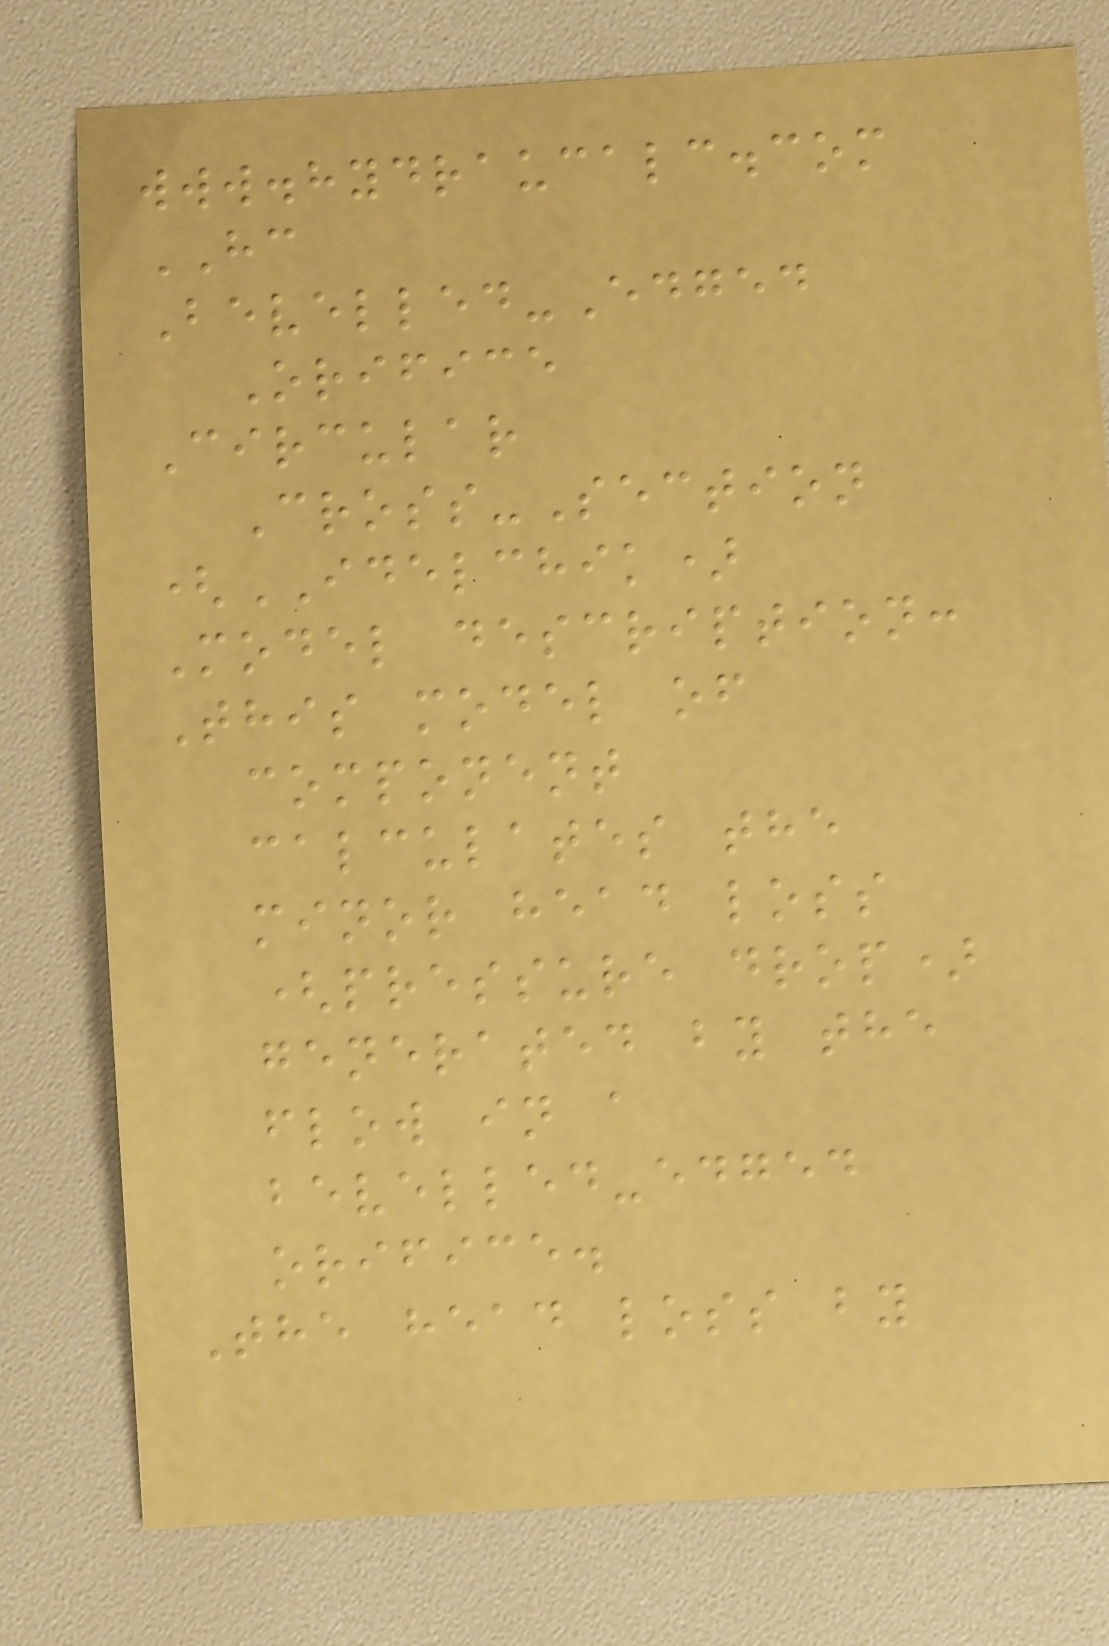www.hydraucalc.com
HC
Bevelled-Edged
Orifice
Circular
Cross-Section
(IDELCHIK)
Model description:
This model of
component
calculates the
minor head loss
(pressure drop)
generated by the
flow in a
bevelled-edged
orifice.
The head loss by
